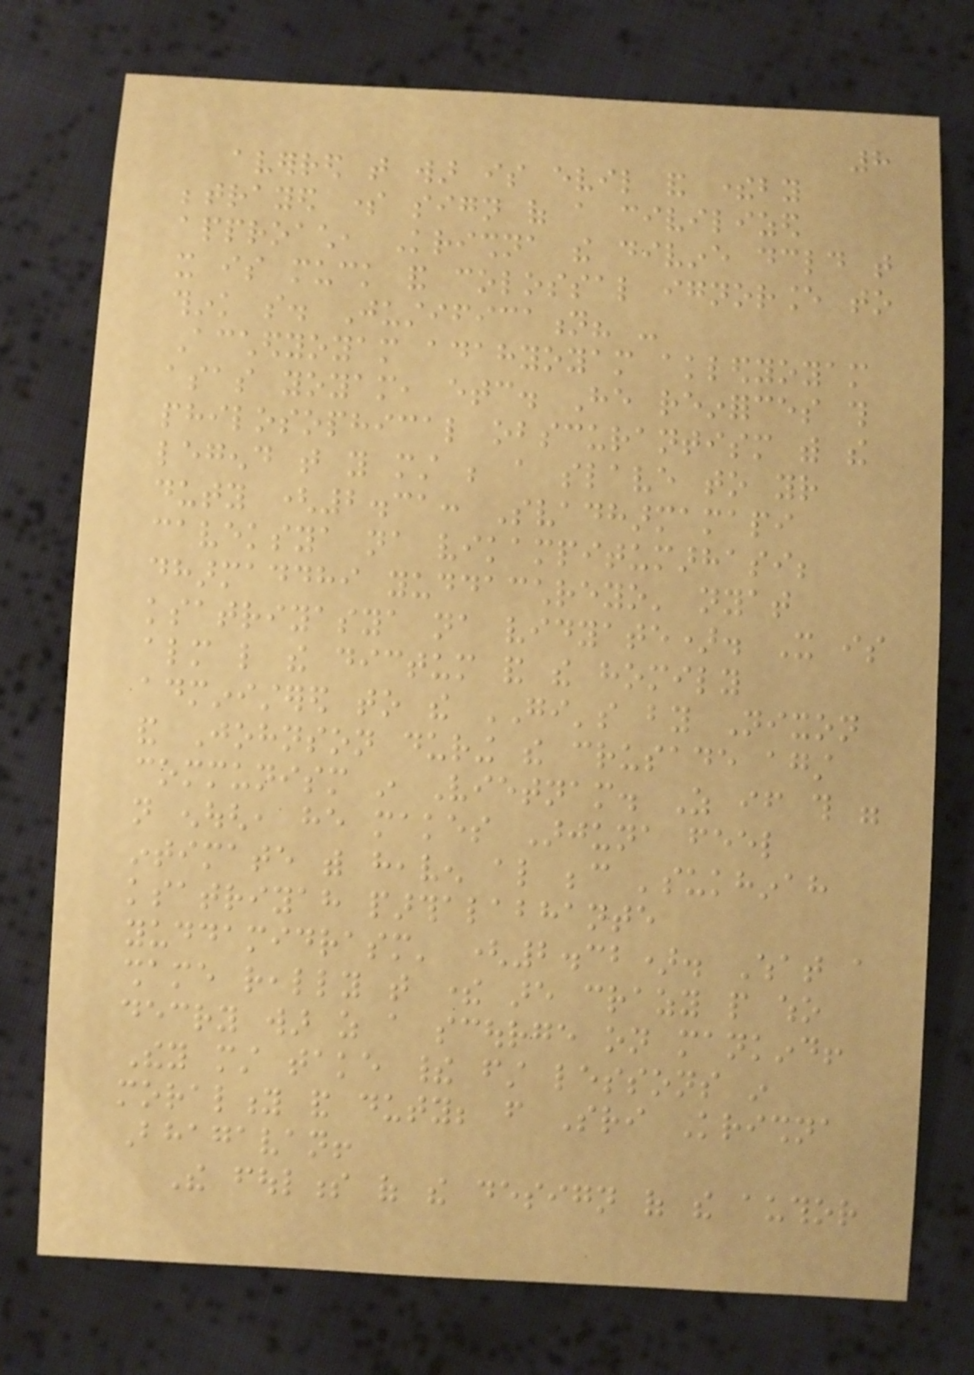8
averred that war is evil and thereby
betrayed some sign of a civilized
approach, Krishna the divine declared that
it is muck and colossal ignorance to
think so. Justification? -
Acchedyoyam adahyoyam akledyoyam
asas yoyam, etc. He reinforces this
philosophical obscurantism with the
legend that you must be a slave to your
duty (2.31: Svadharmamapi
caveksya na vikampitumarhasi;
dharmaddhi yuddacchreyo' nyat
ksatriyasya na vidyate). It is
almost like the dictum and the homily
administered to the GI's by Nixon
and Johnson during the crusade against
communism in Vietnam. As if this were
not enough, he makes Arjuna feel
intimate with heaven also because 'sukhinah
ksatriyah parthalabhante
yuddamidrasm' (2.32). What a
shame really that there are crazy people who
decry war as a scourge on mankind!
They must take their first lessons in
morality and duty; from Sri Krishna
Bhagavan!
The foulness of the design of the author
